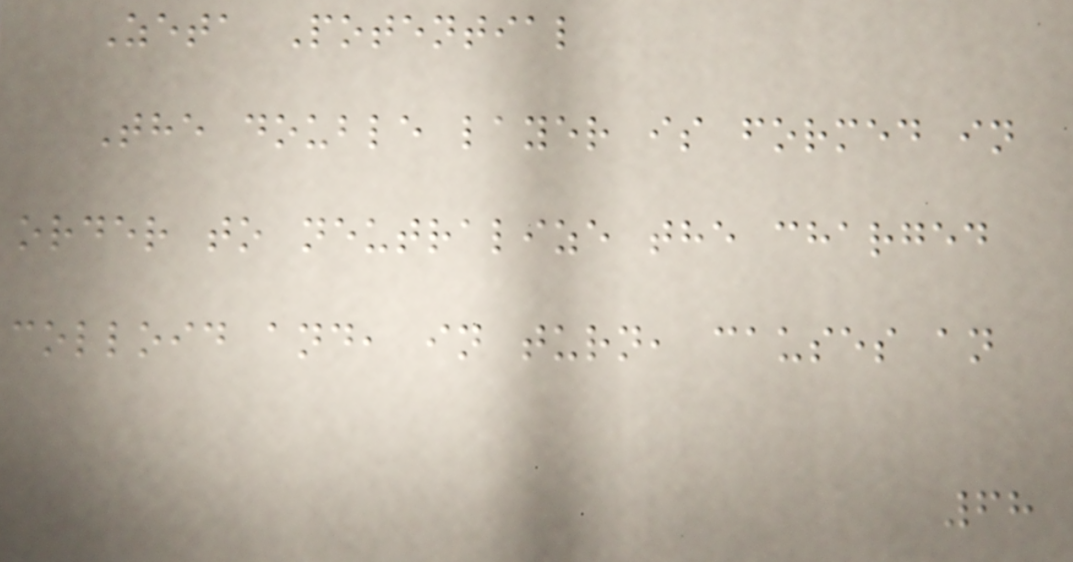Zeta Potential
The double layer is formed in
order to neutralize the charged
colloid and, in turn, causes an
68
